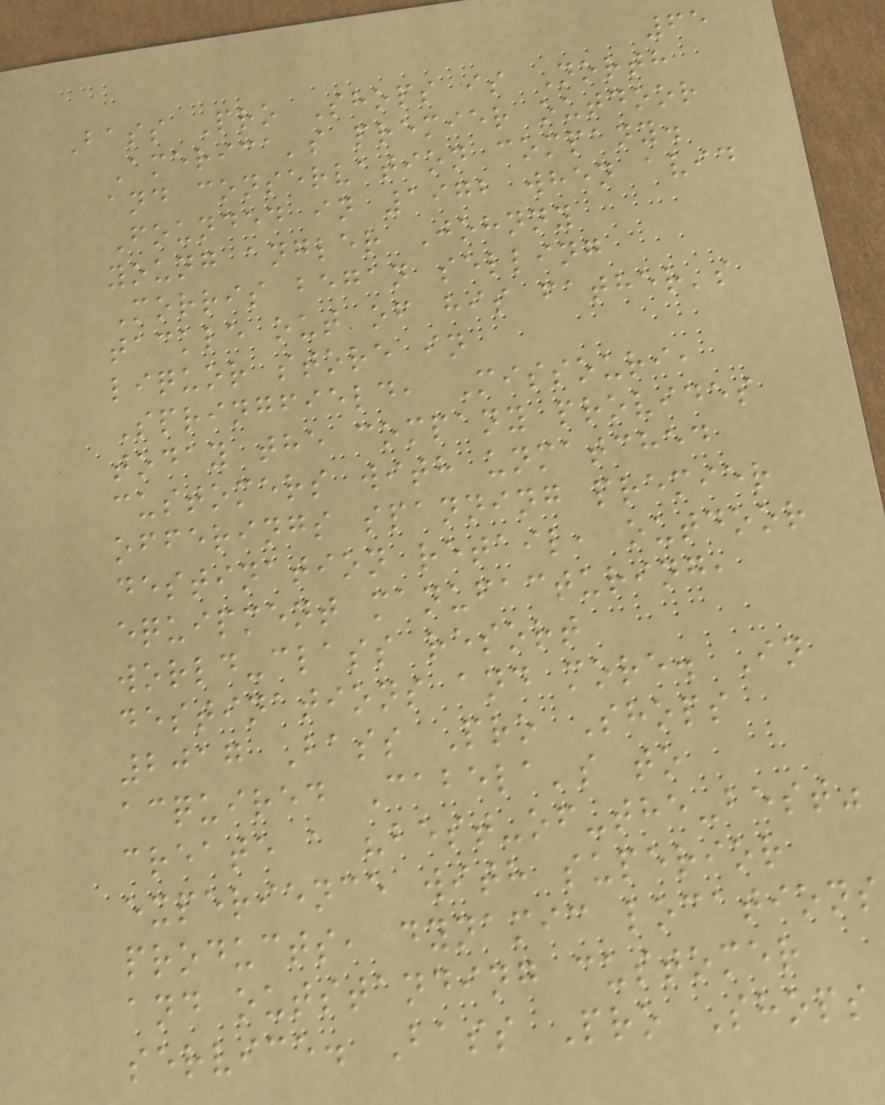65
Bass Pro Shops is North
America's premier outdoor
and conservation company.
Founded in 1972 when avid
young angler Johnny
Morris began selling
tackle out of his father's
liquor store in
Springfield, Missouri,
today the company provides
customers with unmatched
offerings spanning premier
destination retail, outdoor
equipment manufacturing,
world-class resort
destinations and more. In
2017 Bass Pro Shops
acquired Cabela's to
create a "best-of-the-best"
experience with superior
products, dynamic locations
and outstanding customer
service. Bass Pro Shops
